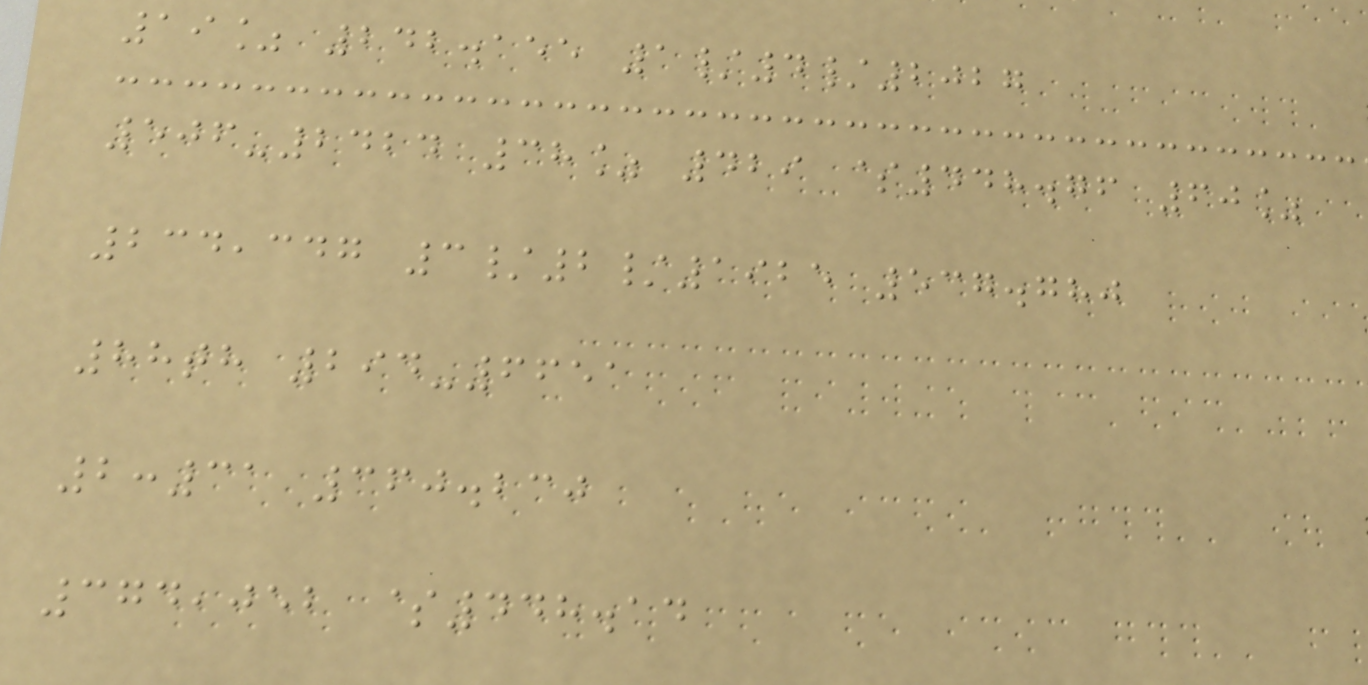19% 242.155 1/4/2027
506-2424 38% 429 $448.76 60%
234,347 3/2/1925 537.780
88th 294-6651
2:31 360.230
374,052 $448.14
